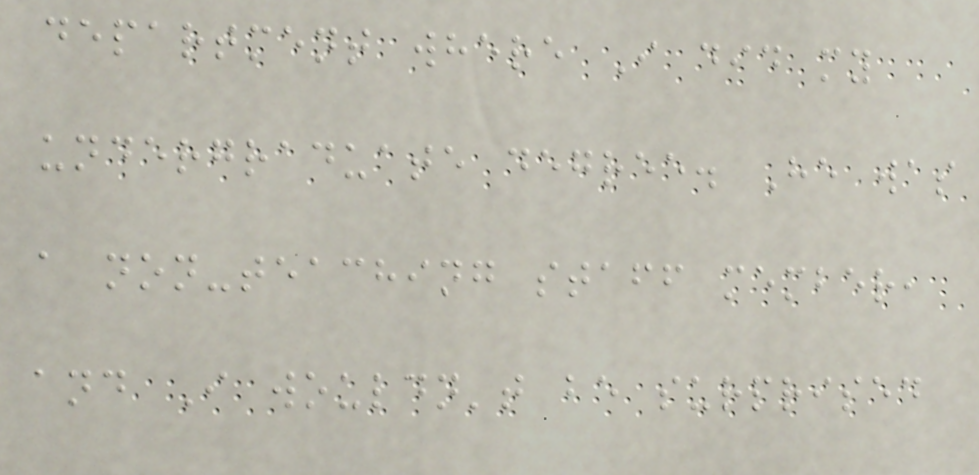department where I did my
undergraduate degree. He was
a non-teaching staff member,
and I wouldn't be surprised
